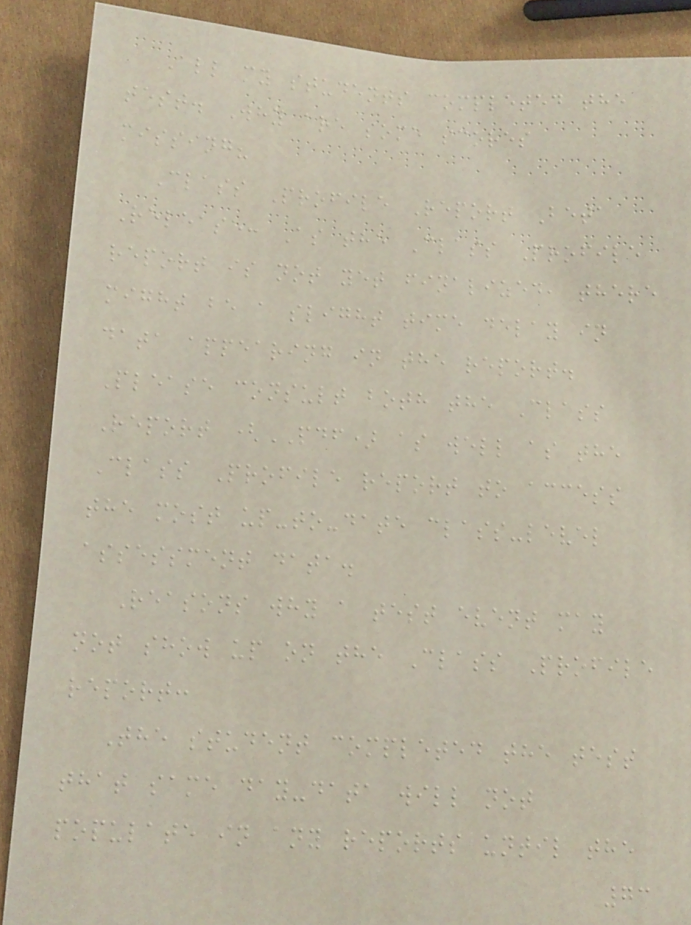All my students completed the
test. Why are some scores
missing?
Class Profile Report Beta
Release: As the Class Profile
report is not yet finalized, there
might be a slight time delay in
data appearing in the report.
Please consult both the Class
Report (PDF) as well as the
Class Profile report to access
the most up-to-date class-level
assessment data.
Reasons why a test event may
not show up on the Class Profile
report:
The student completed the test
that same day-data will not
populate in any reports until the
73
